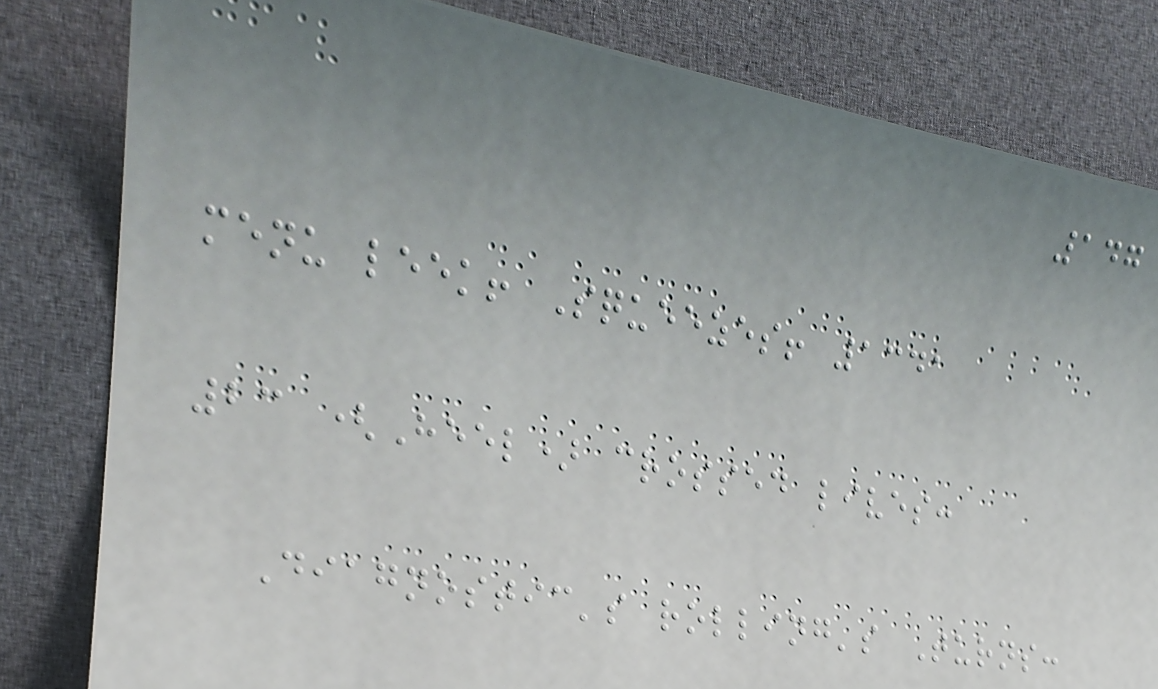147
menu leek! Squeezes! 1341
23 (Heel) crossed lives:
Diagnostic's rolling's Turns:
